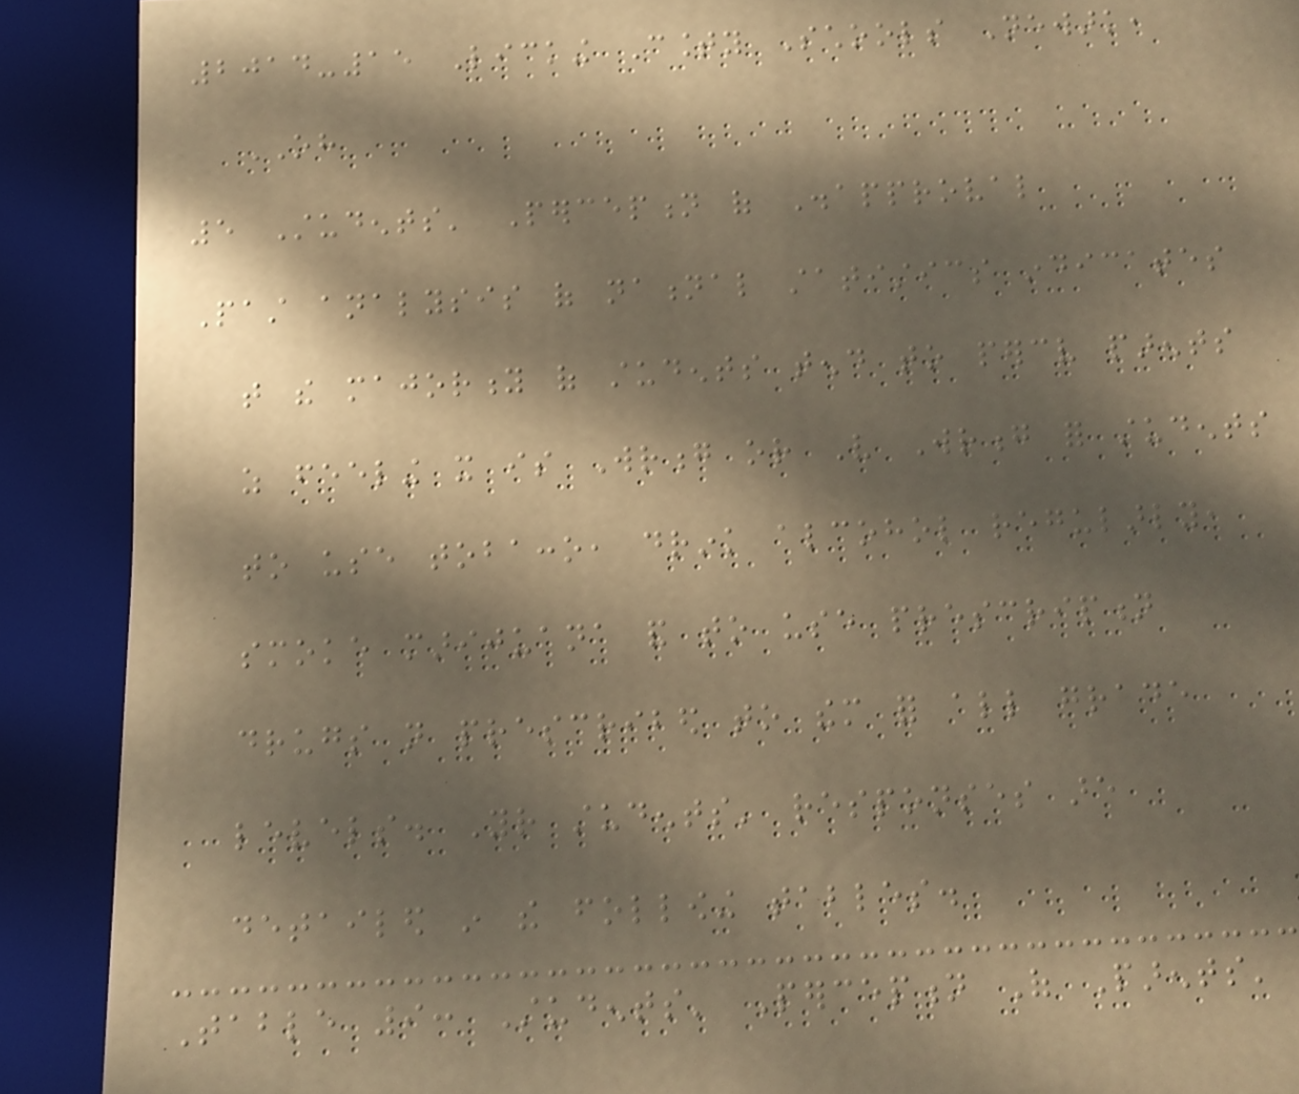2014-15 Licking County Schools Newark,
OH
5 Students' Perception of Disapproval
Past analysis of national statistics indicates
that the majority of students tend to perceive parents
as feeling it is Wrong or Very Wrong for students
to use tobacco, drink alcohol regularly,
smoke marijuana and to use prescription
drugs not prescribed to them for all grade
levels. Your students' responses are
detailed in the following tables.
Table 9: Students' Perception Of Parents'
